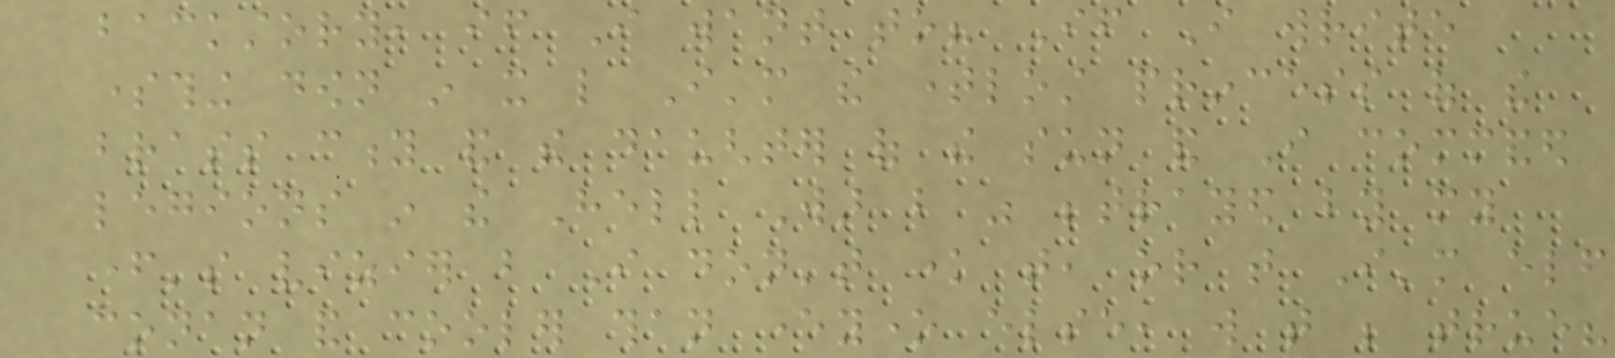backstory, if I want to? If I write
something down in it like I'm the timelost princess of the
brass city and the daughter of the sun and I commanded
legions in the Hell War but was betrayed by my
father's vizier but I don't know that, or that I'm elf
conan and cooler than everyone else, will that be true?
